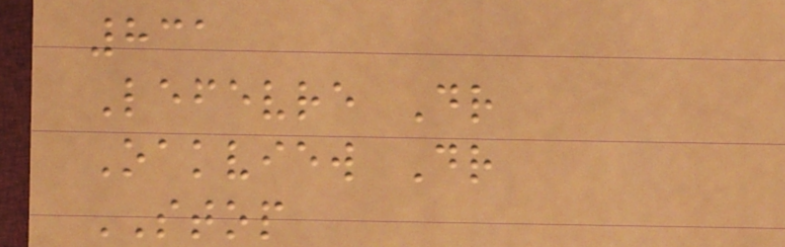831
Lefevre Dr
Oakview Dr
STOP
